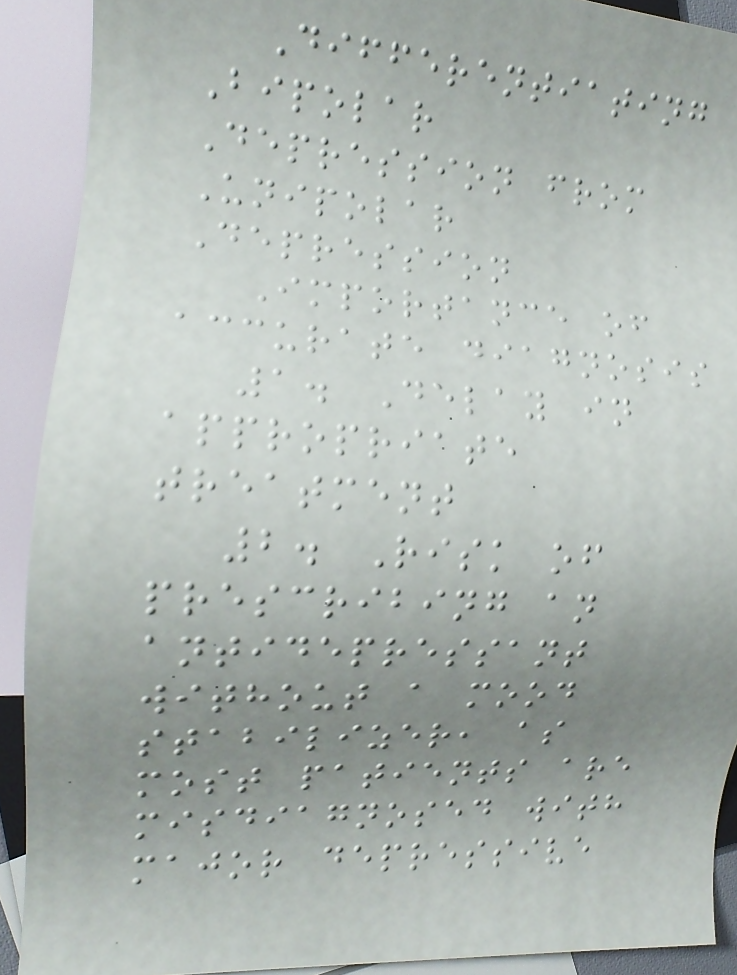Differentiating
Bipolar
Depression from
Unipolar
Depression
Importance of
accurate diagnosis
1. Delay in
appropriate
treatment
2. Risk of
prescribing an
antidepressant
without a mood
stabilizer, as
most patients are
misdiagnosed with
major depressive
